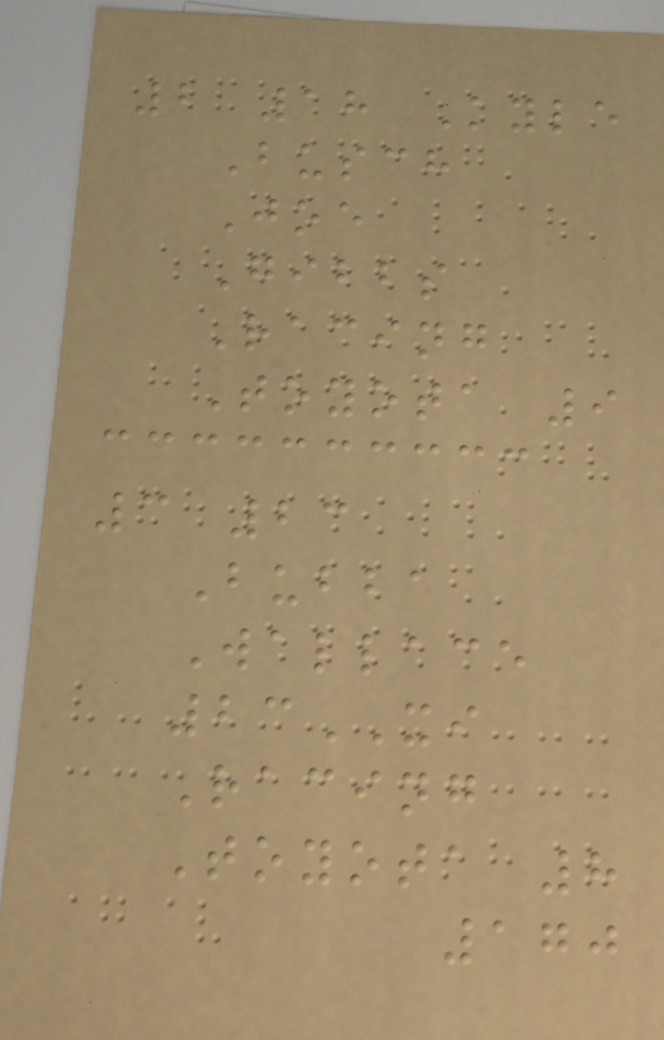2 18 Kyle
Busch
Joe
Gibbs
Racing
Toyota 9
3 23
Bubba
Wallace
23XI
Racing
Toyota 8
170
